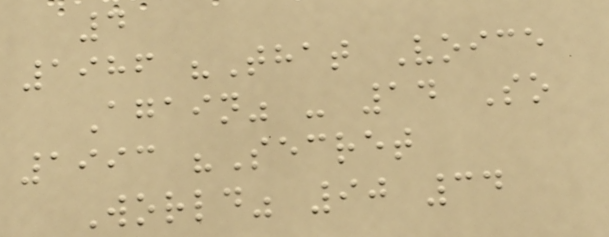4
1986 "That Voice
Again" - 14 So
1993 "Secret
World" 90 34
